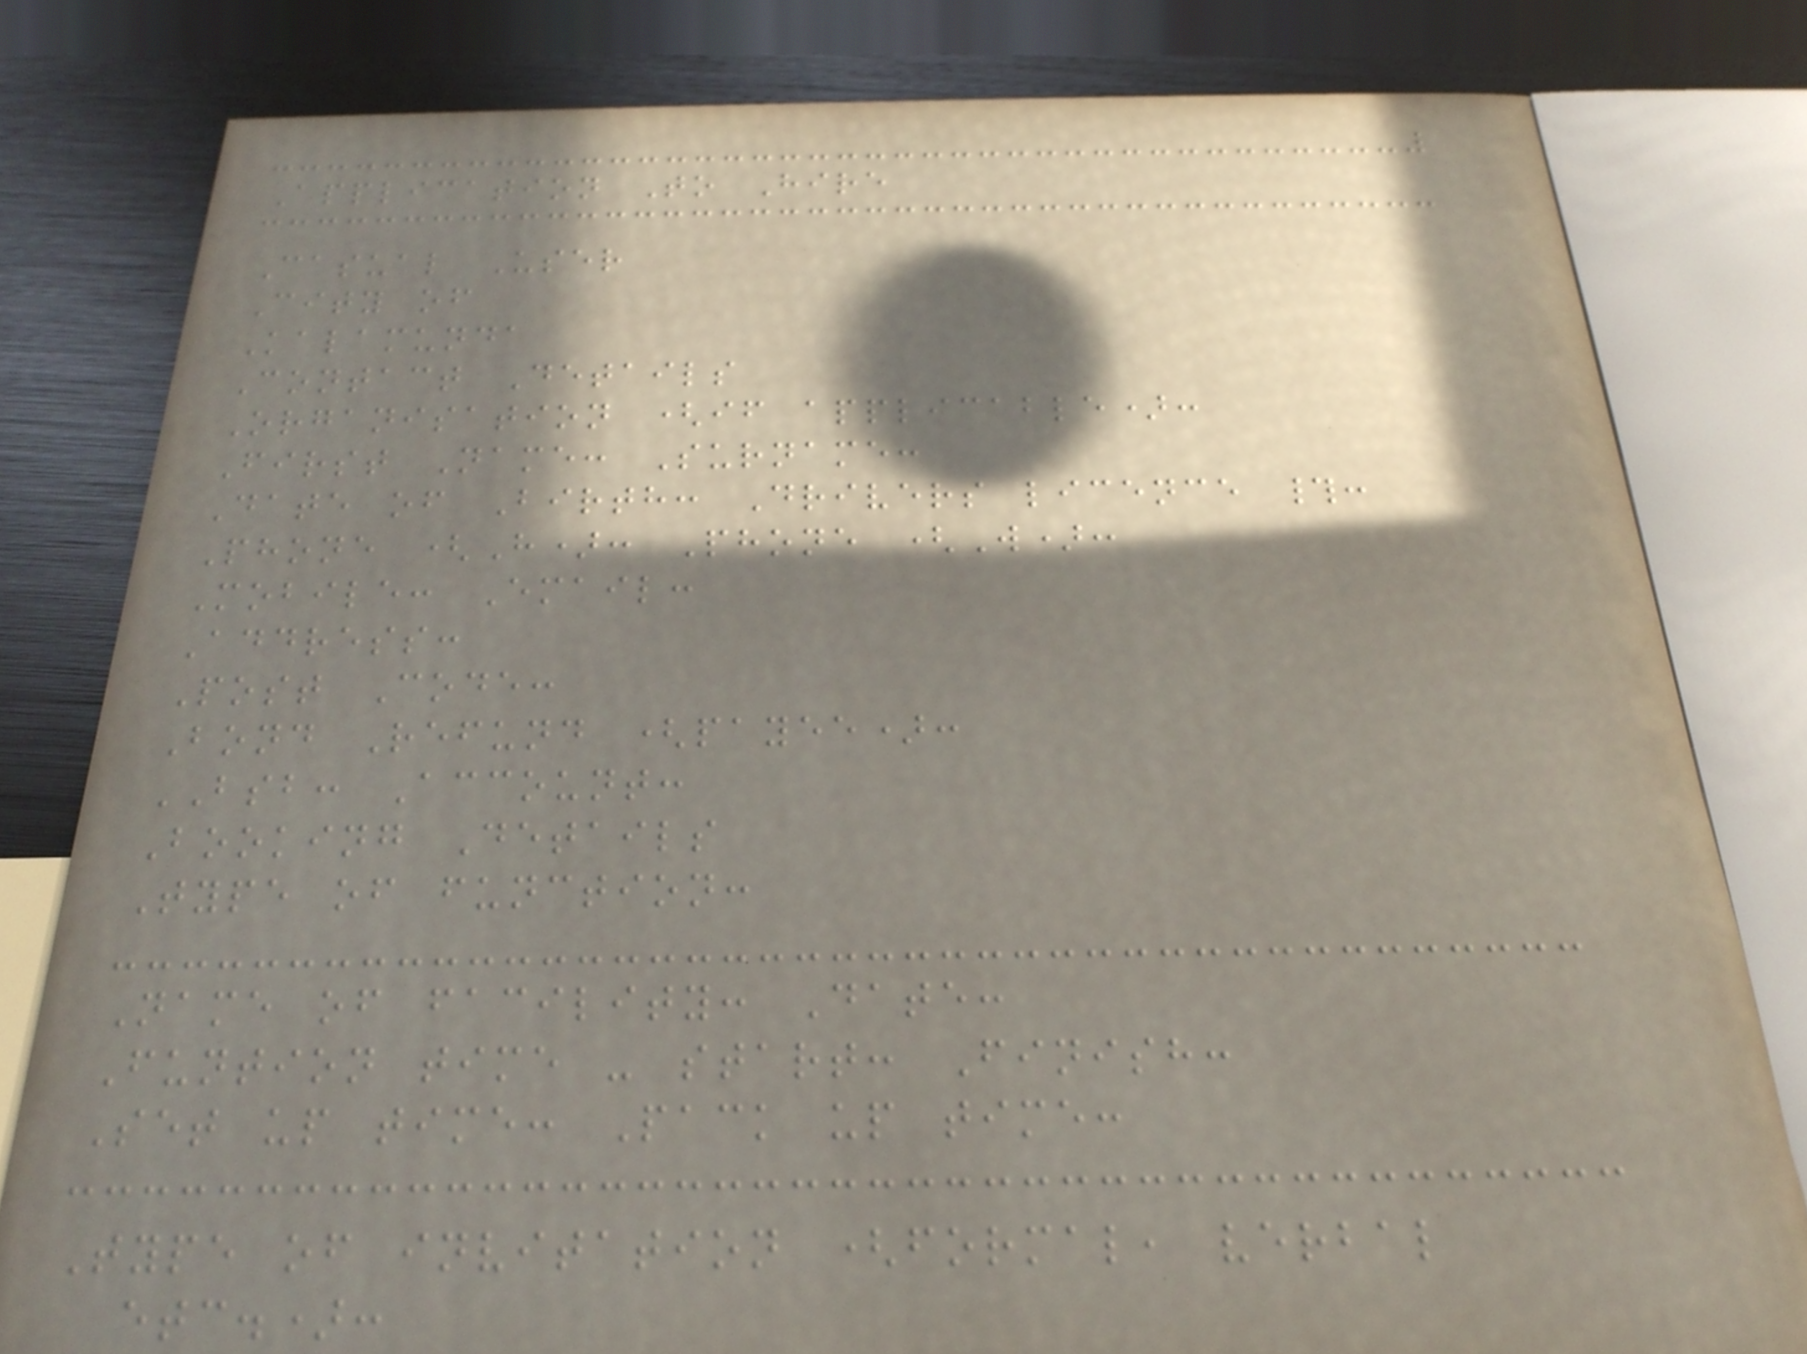Application To Hire
Casual User
City of
Kalamunda
Contact Details
Organisation (if applicable):
First Name: Surname:
Date of Birth: Drivers licence #:
Phone (H): Phone (W):
Mobile: Email:
Address:
Post Code:
Bond Refund (payee):
BSB: Account:
Booking Details
Type of function:
Name of facility: Date:
Funtion time - start: Finish:
Set up time: Pack up time:
Type of invitation (formal, verbal
etc.):
